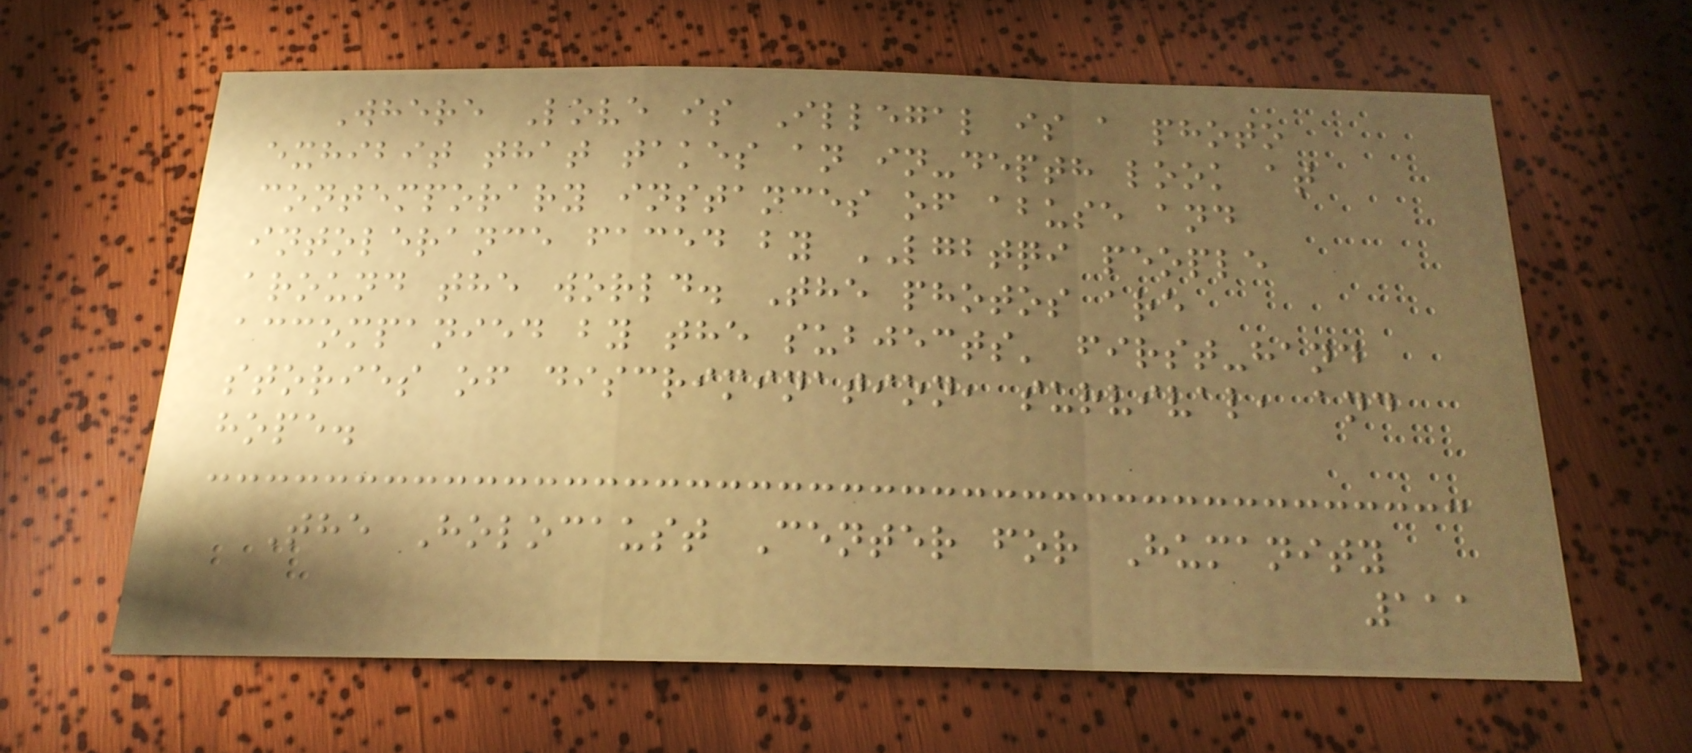Where Love is Illegal is a photo
exhibit that takes an in-depth look at
contemporary instances of abuse and
intolerance faced by LGBTQI people
around the world. The photos are
accompanied by the subjects' first-hand
stories of discrimination, survival, and
hope.
The Holocaust Center for Humanity
111
